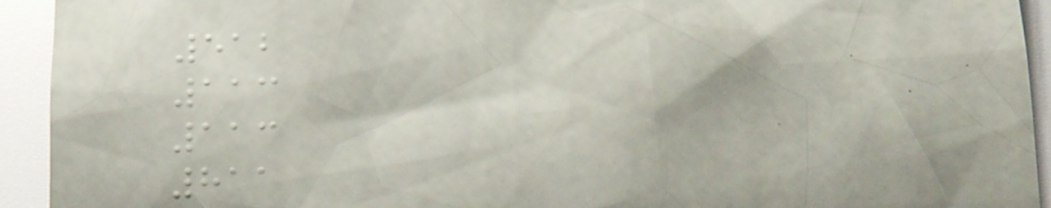512
113
113
811
